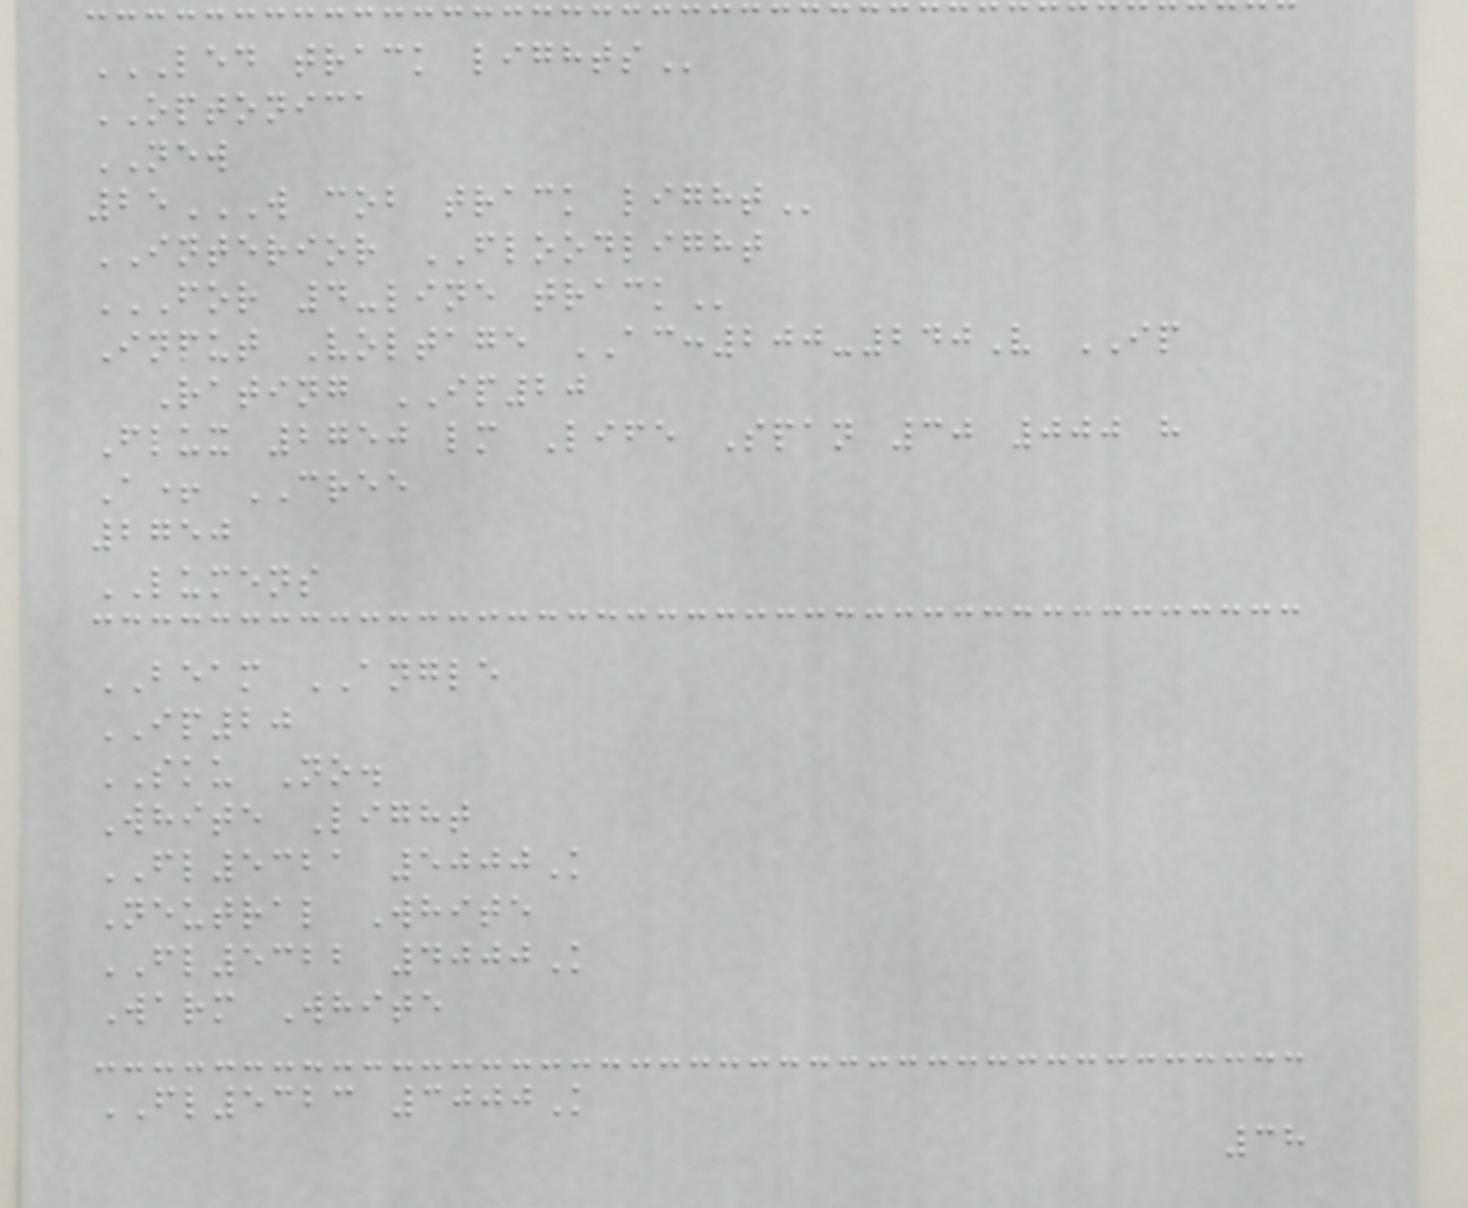LED TRACK LIGHTS
OPTONICA
NEW
25W COB TRACK LIGHT
INTERIOR FLOODLIGHT
FOR 4-LINE TRACK
Input Voltage AC:200-240V IP
Rating IP20
Flux 2750 lm Life Span 30 000 h
A+ CREE
2750
LUMENS
BEAM ANGLE
IP20
SKU No.
White Light
FL5321 5000K
Neutral White
FL5322 4000K
Warm White
FL5323 3000K
38
